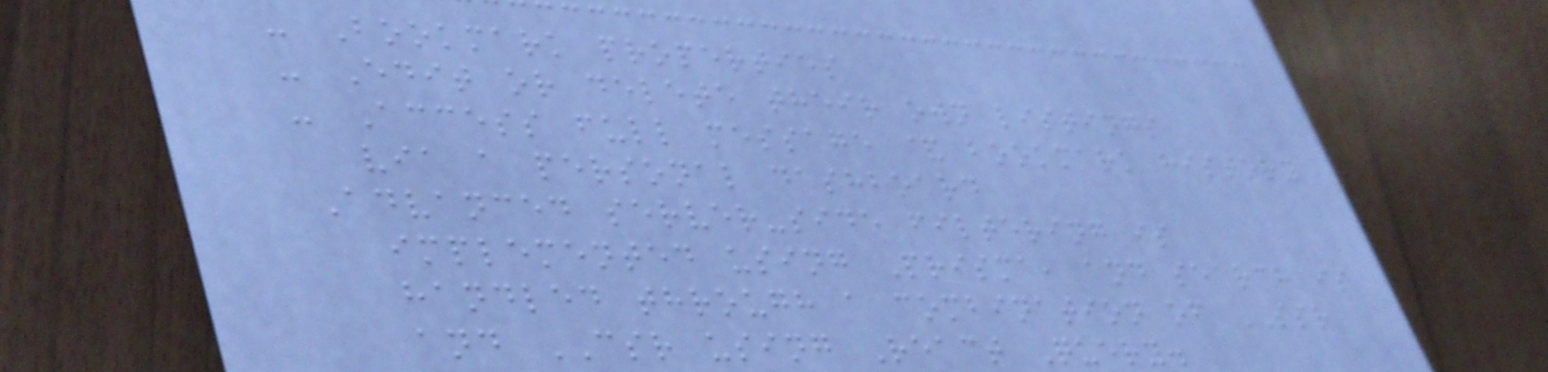- Bookmark properties
- Edit or delete their own listings
- Access full message & bookmark history
via a personal dashboard
Advanced server-side filtering is
implemented using Prisma, and search is
handled through a combination of SSR
and CSR using React Query.
